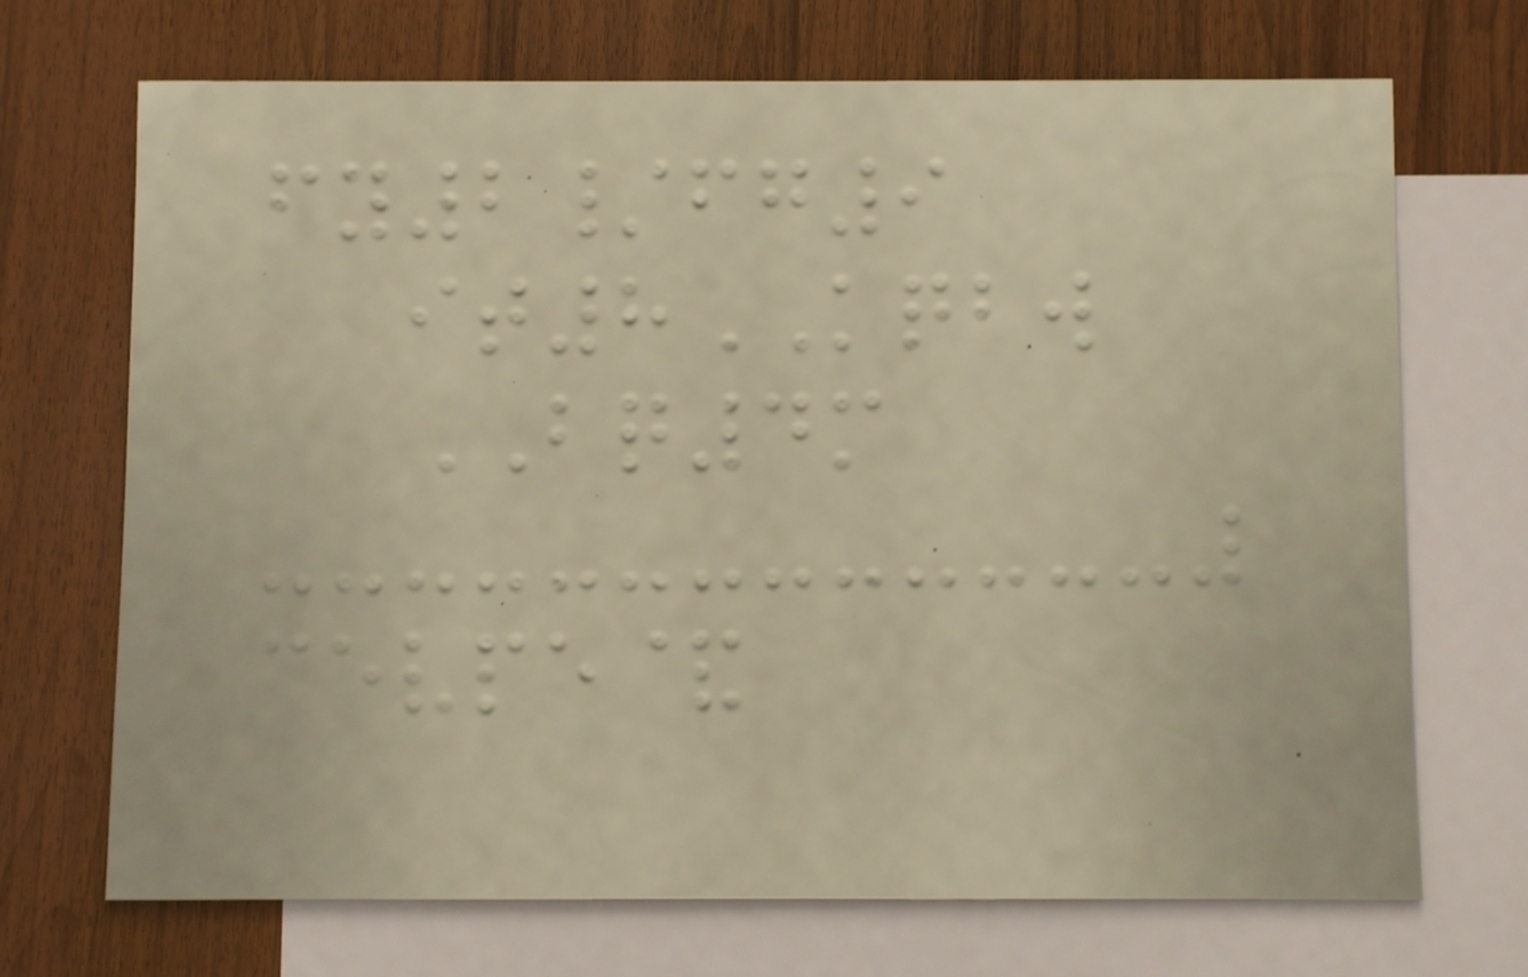fy2/fg9
it8KQBW
BQ4m
cevpe&
